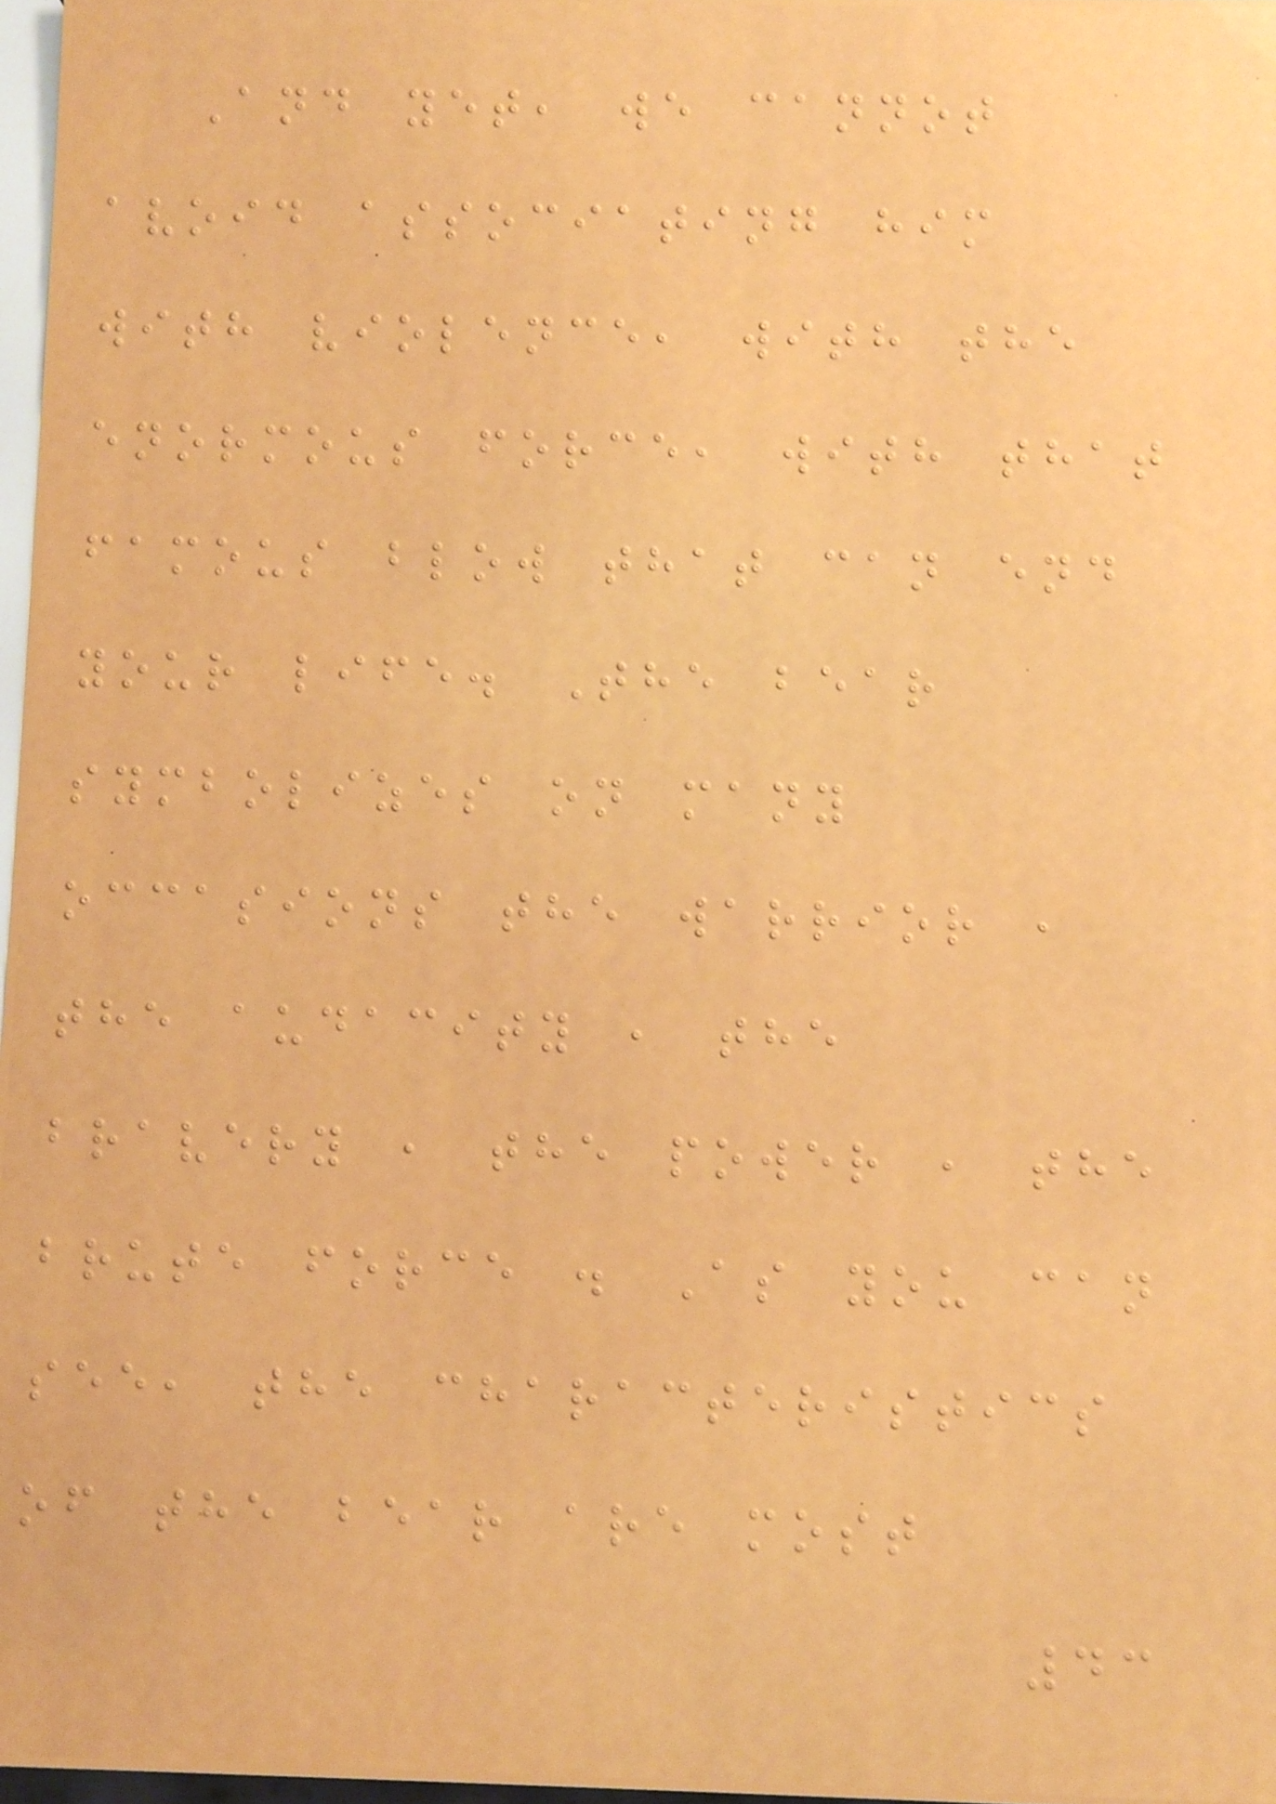And yet, we cannot
avoid associating him
with violence, with the
enormous force, with that
famous blow that can end
your life. The bear
symbolizes on many
occasions the warrior ,
the audacity , the
bravery , the power , the
brute force . As you can
see, the characteristics
of the bear are most
43
